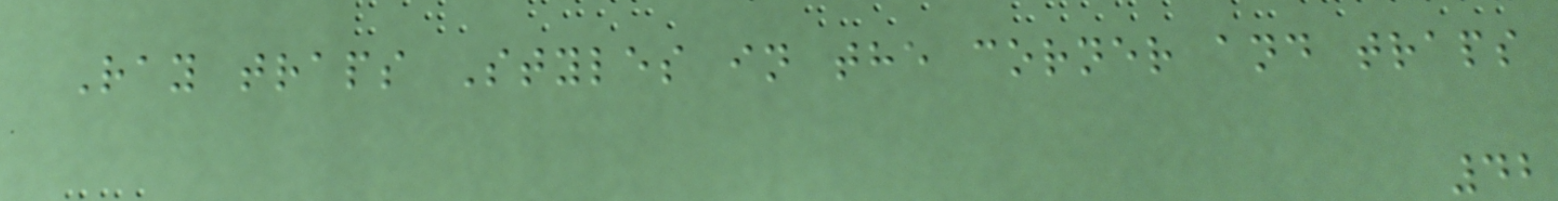Ray traps Styles in the corner and traps
42
